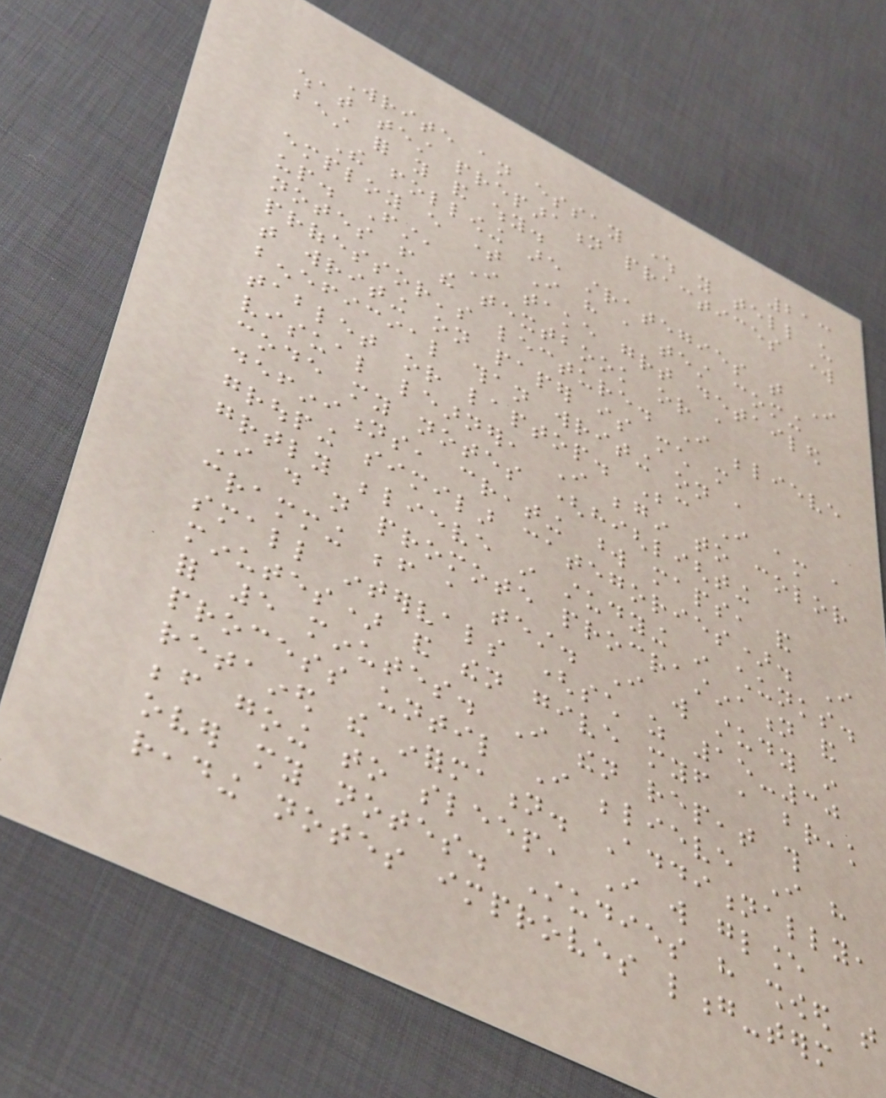213
Write an essay where you tell us
what test preparation practices work
best for you and why.
The following are strategies that I
employ every time I have a test coming
up. First, I take great detailed
notes from the textbook or a
professor's lecture. I believe
that writing on paper is much more
beneficial than writing on a
tablet or laptop. Because I am a
visual learner, I begin to color
code my notes (highlighting
definitions, creating word maps, and
grouping similar categories). I
greatly believe in studying in chunks.
I do not promote procrastination and
cramming before a test. I will study in
small intervals (such as 15-30
minutes) and then give myself a break
for 5 minutes. I then repeat this
process until I believe I have
retained the information. Additionally,
before going to sleep, I will glance
over my notes. Studies have showed that
reading notes improves long-term
